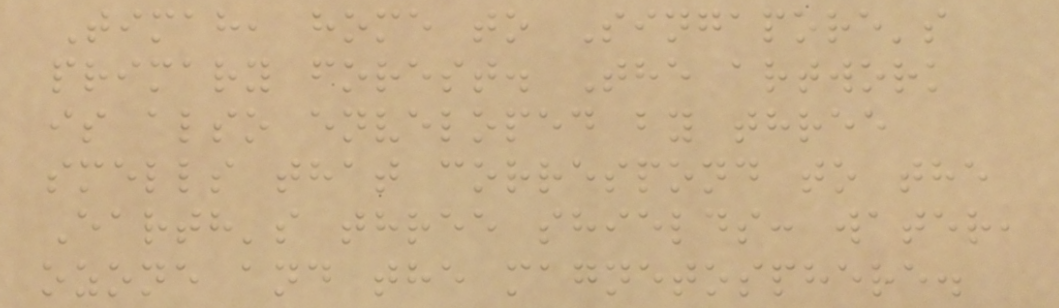Timah, home to Singapore's
primary forest. The artwork
is also enveloped by three
smells that correspond to the
Earth's three shields: water,
ozone and the magnetosphere.
